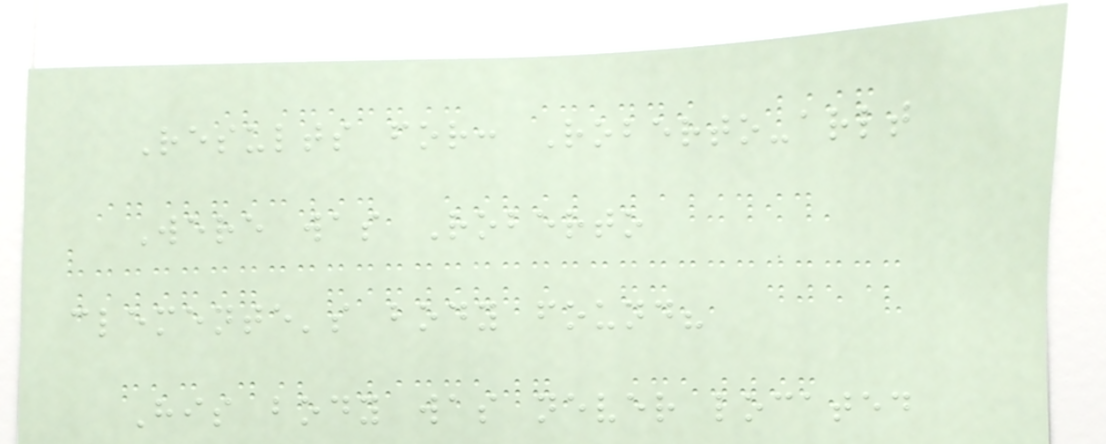Results for: Roberto-arlt
Were was Roberto
clemente's body found?
His body was never located
